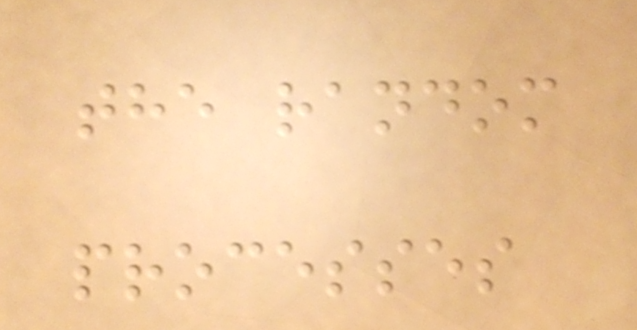the random
processes
